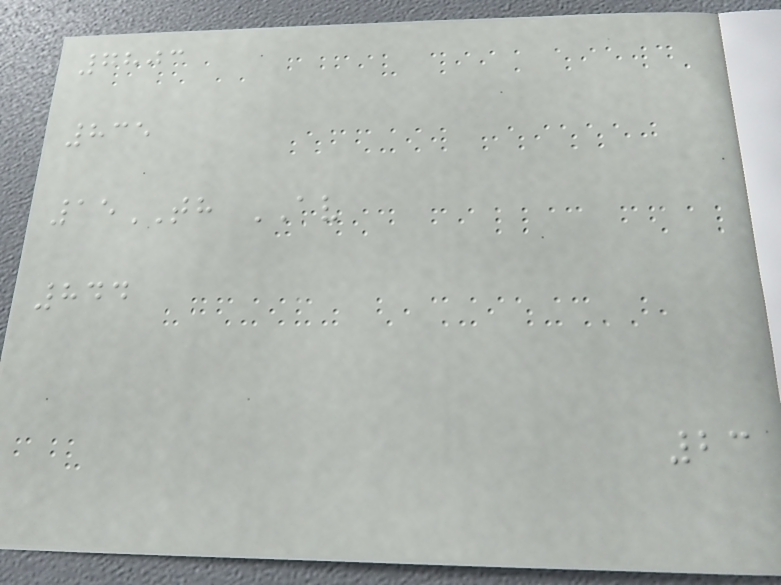7803
835
15TH AV
844
23
